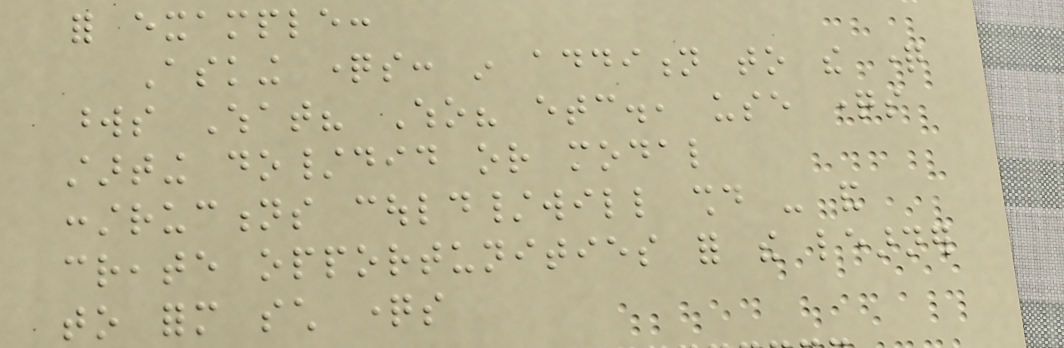for example:
Asking questions: in addition to the question
words What? Who? etc., use questions
starting do/did or modal
constructions could/will should - and
create opportunities for the learner
to form such questions
